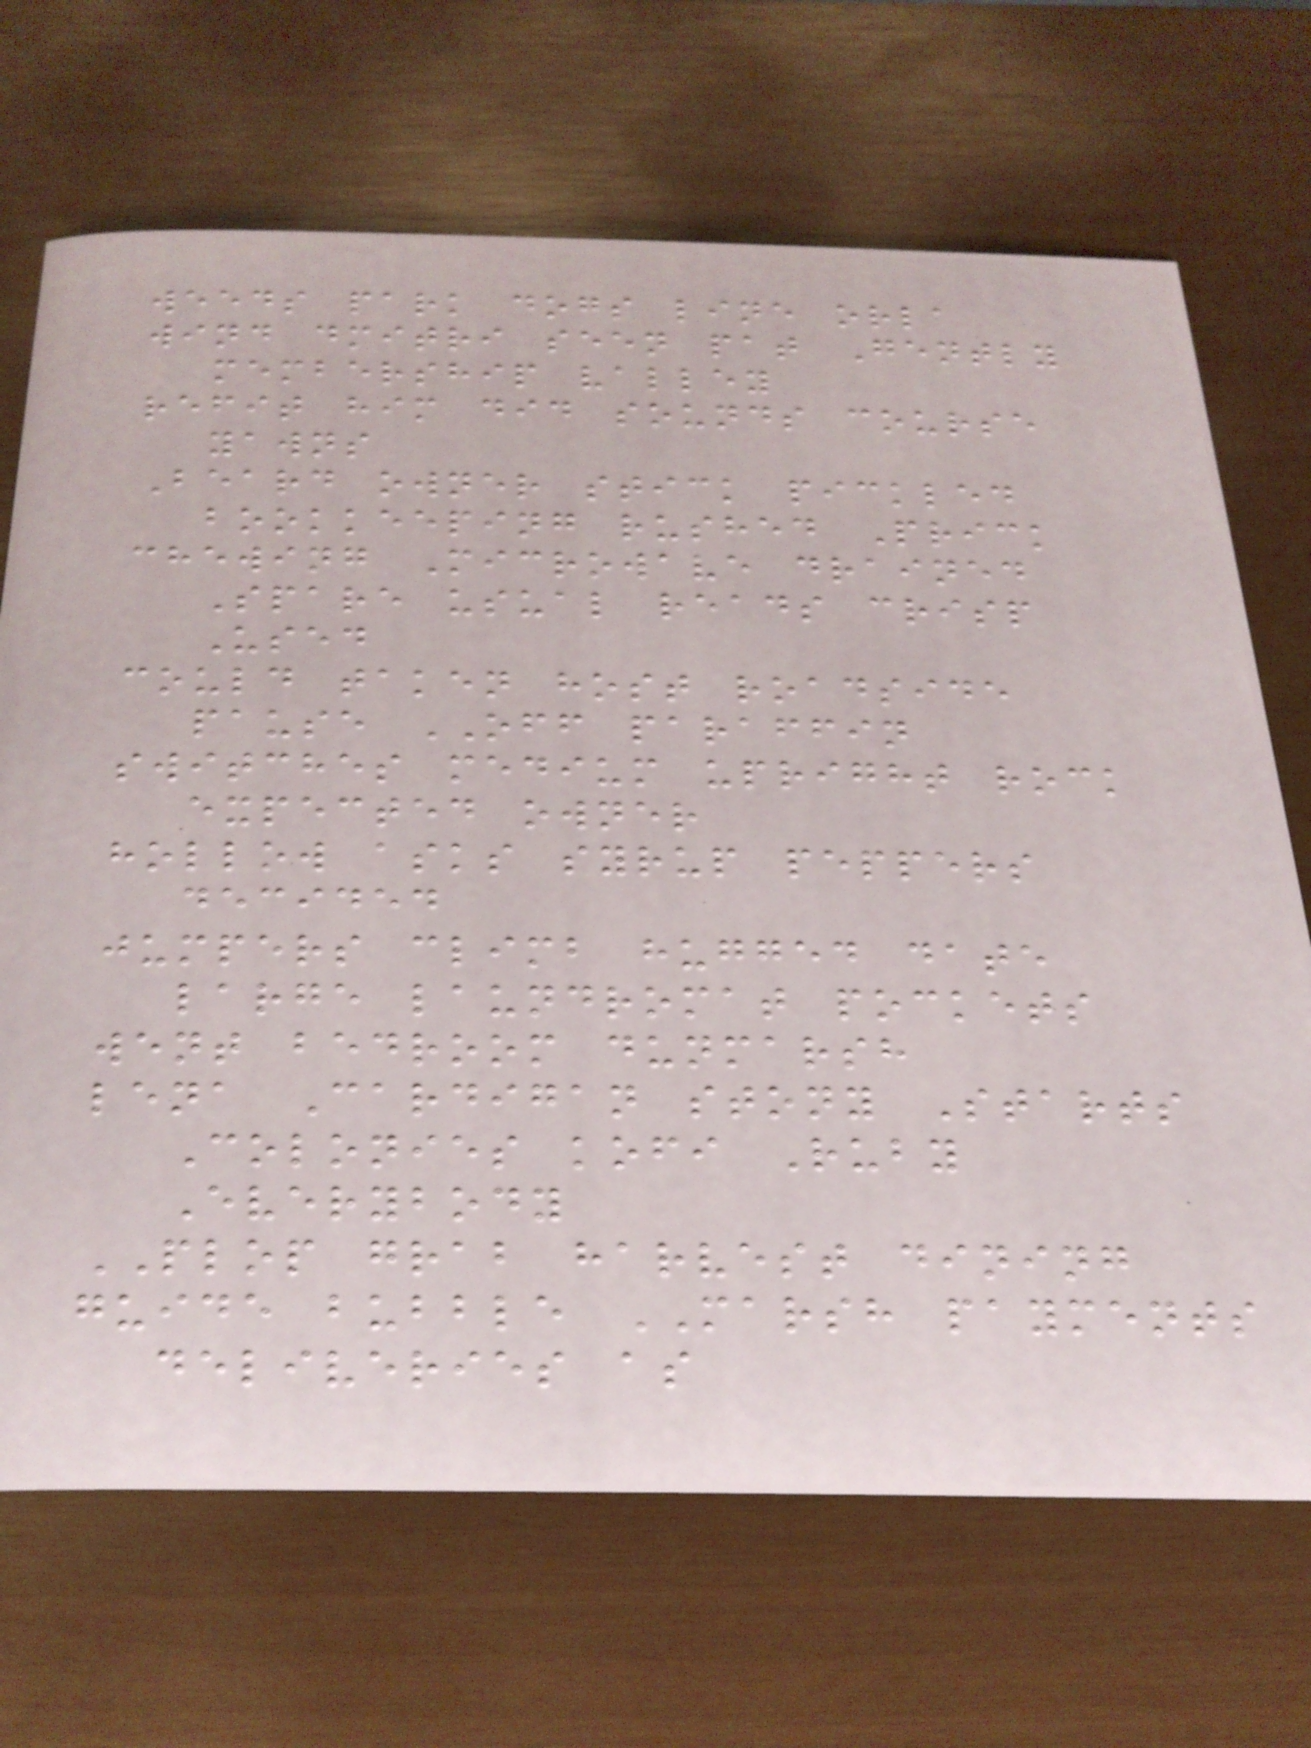weeds park dogs line orla
wind dmitri seen pat Gently
membership valley
refit him did sounds course
yawns
Beard owner stick pickled
bookkeeping rushed Prick
chewing Microwave drained
Spare usual reads crisp
Used
could taken host roadside
pause OFF paraffin
switches medium upright rock
expected owner
hollow asks syrup peppers
decided
jumpers climb hugged date
large laundromat pockets
went bedroom dunmarsh
lena Cardigan stony Starts
Colonies kofi Ruby
Everybody
PLOP grab harvest dining
guide bubble MARSH payments
deliveries as
